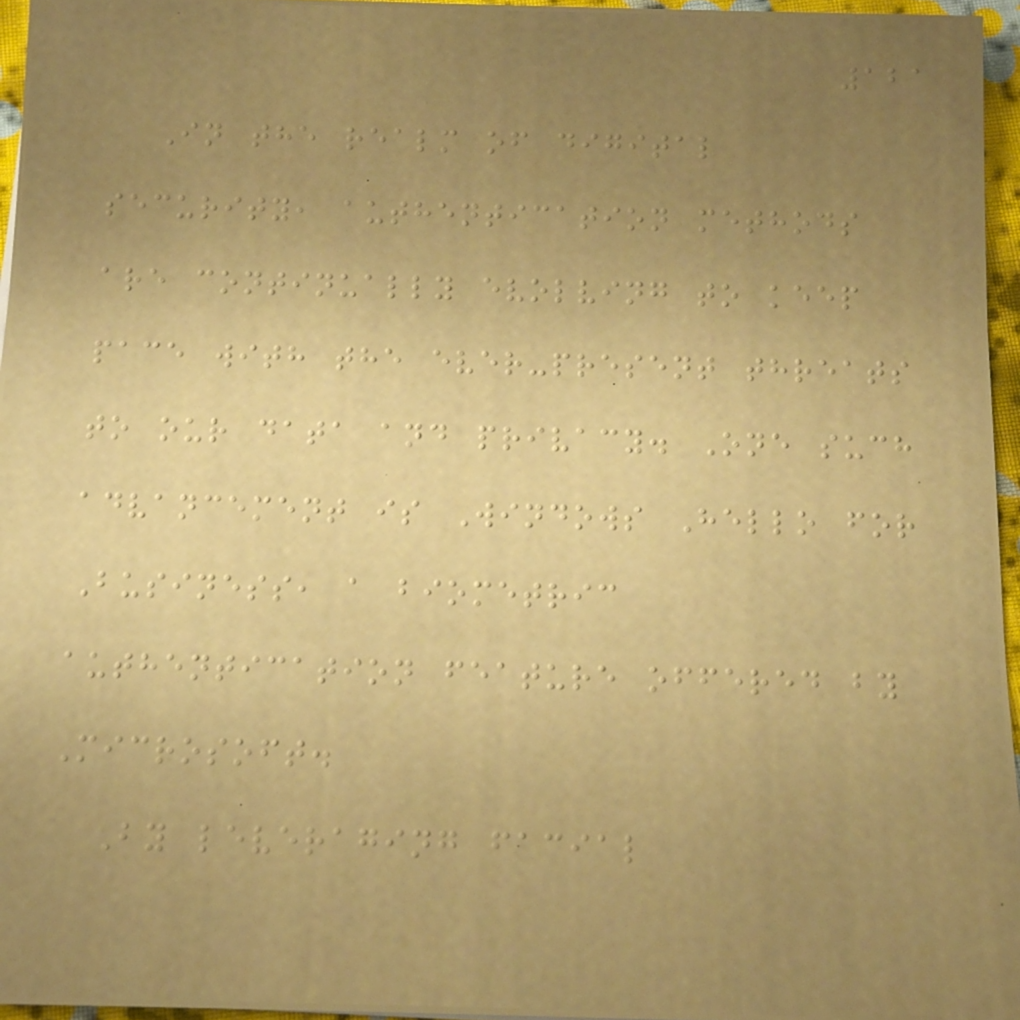121
In the realm of digital
security, authentication methods
are continually evolving to keep
pace with the ever-present threats
to our data and privacy. One such
advancement is Windows Hello for
Business, a biometric
authentication feature offered by
Microsoft.
By leveraging facial
